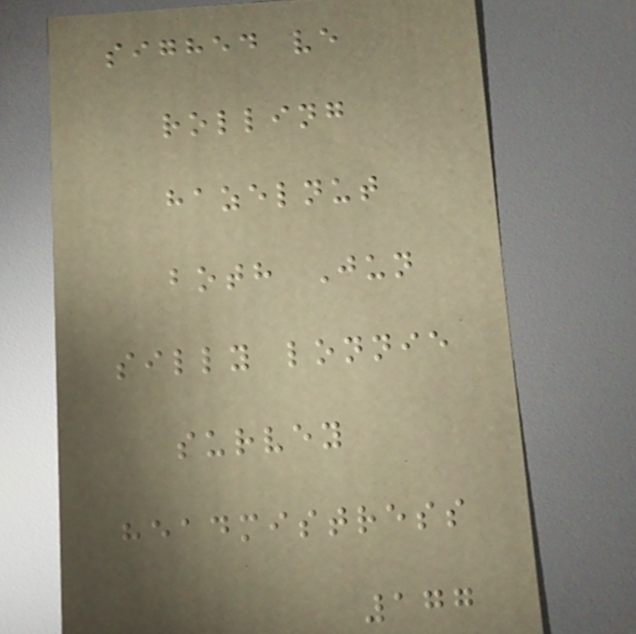sighed ve
rolling
hazelnut
both Jun
silly lonnie
survey
headmistress
177
